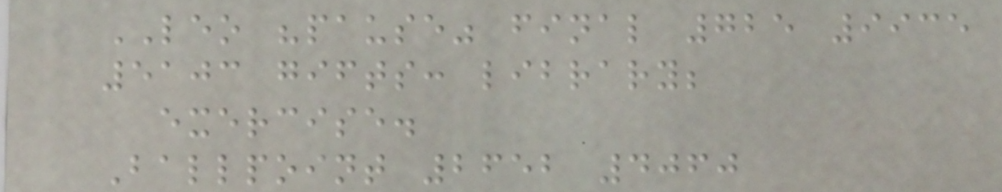LEO "pause" final 725 9935
5103 gifts: library;
exercise.
Ballpoint 2652 4060
